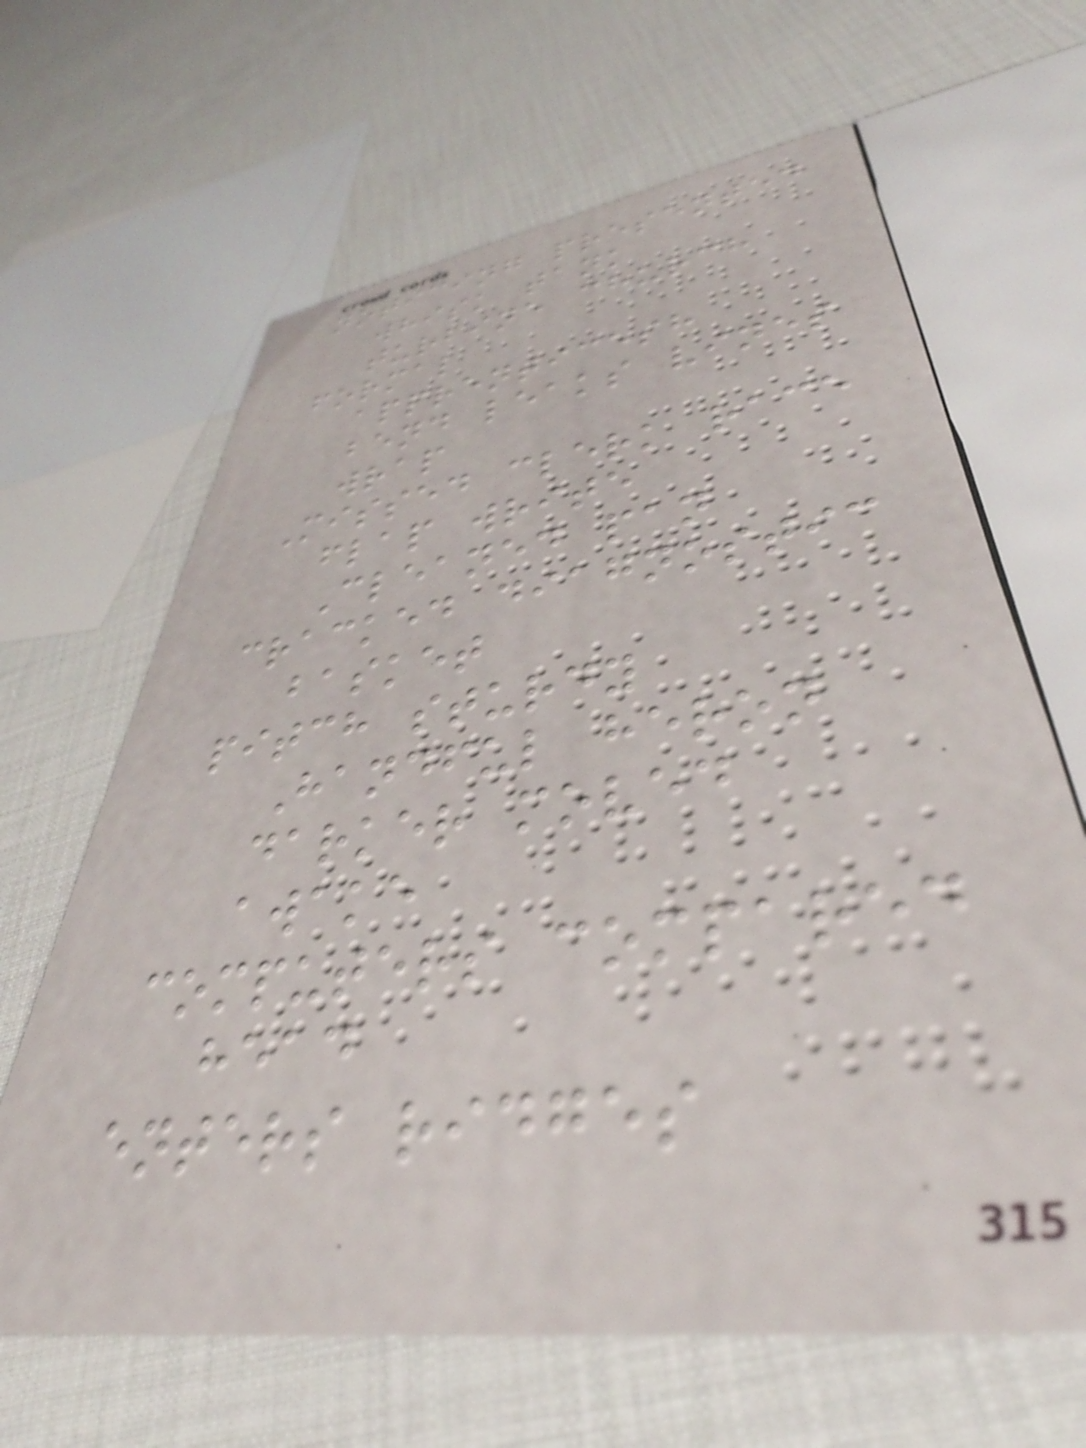noticing presented
whisk tank
turbine church
formal
apprenticesh
bend leaks vines
wrap
Missed clerk race
flap write
Cleaned pan
cracked diagnostic
basket
pitch sturdy
Handful heron
darker moved
awake
computers compared
head
enters ridges
